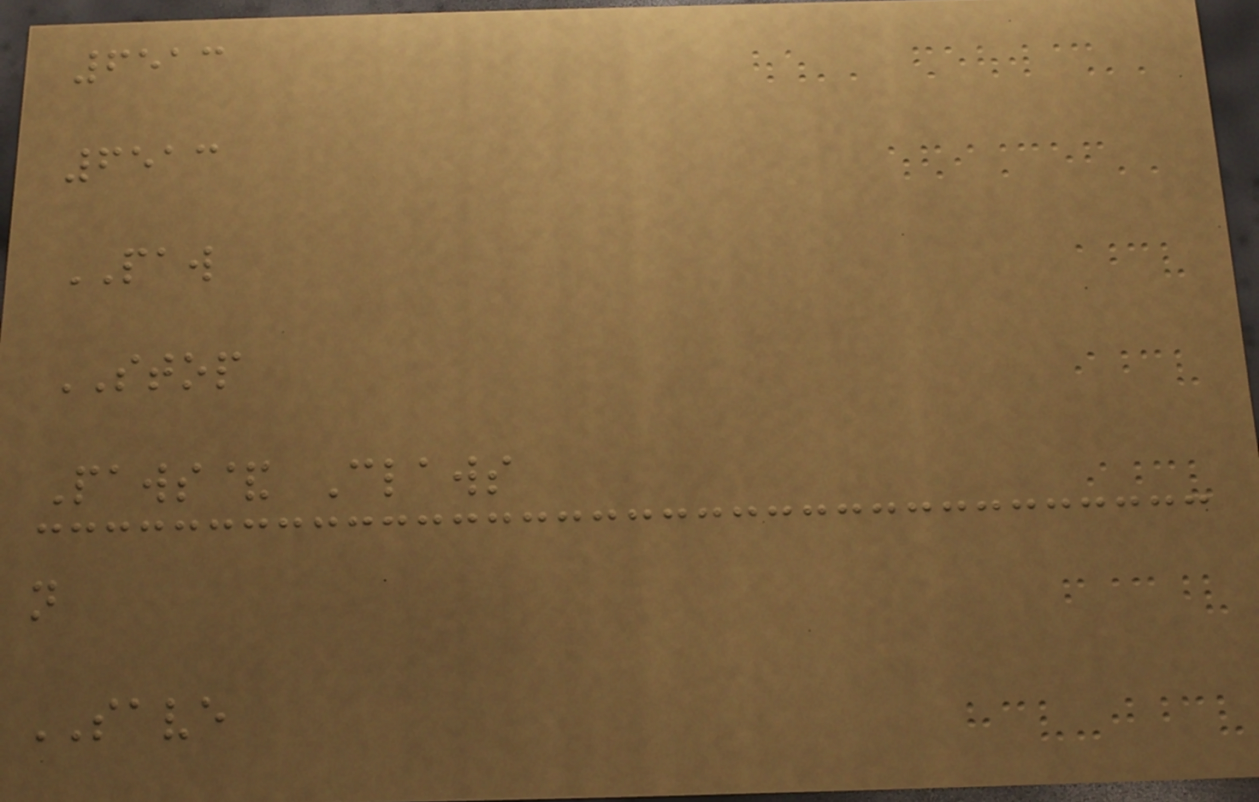6513
6513
PAW
STOP
Paws& Claws
n
SAVE
